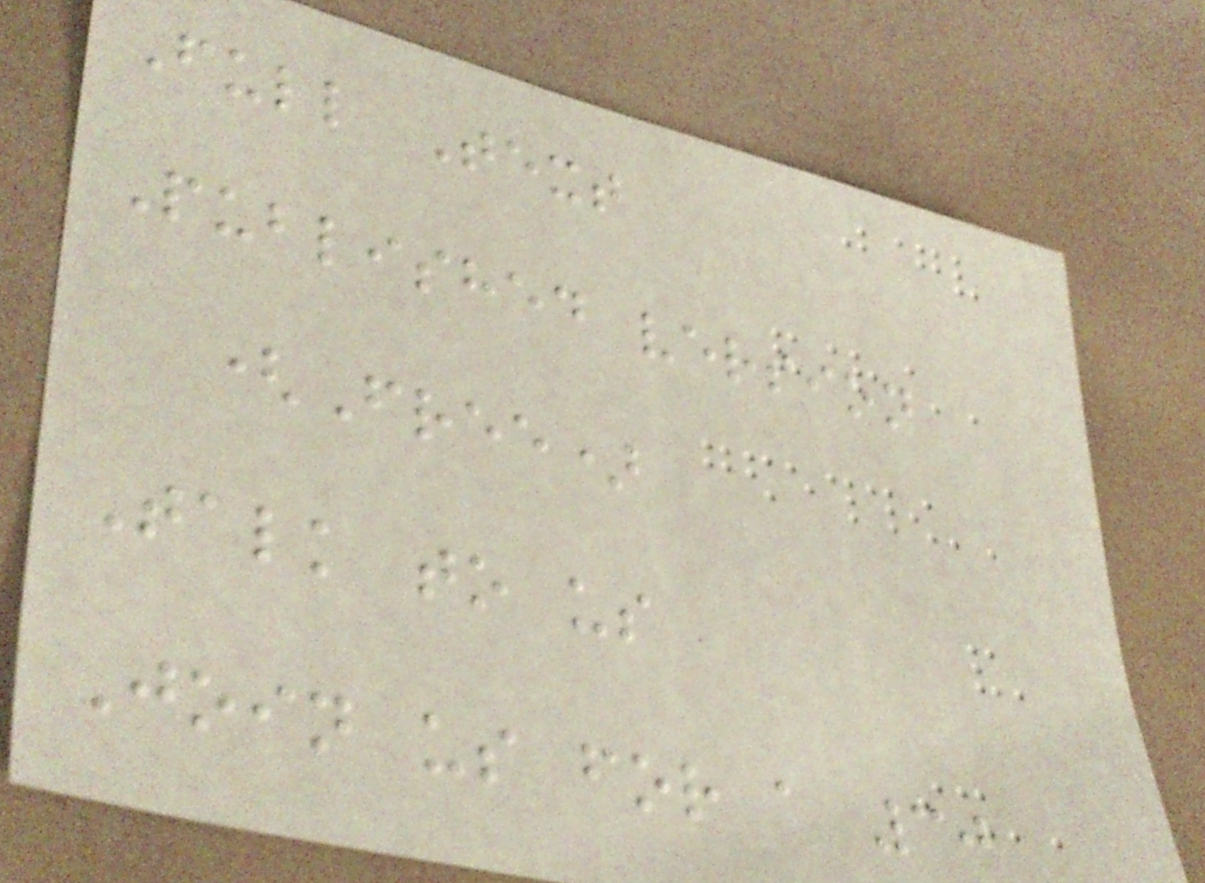Full Text
Published version
(Free)
Talk to us
Join us for a 30
